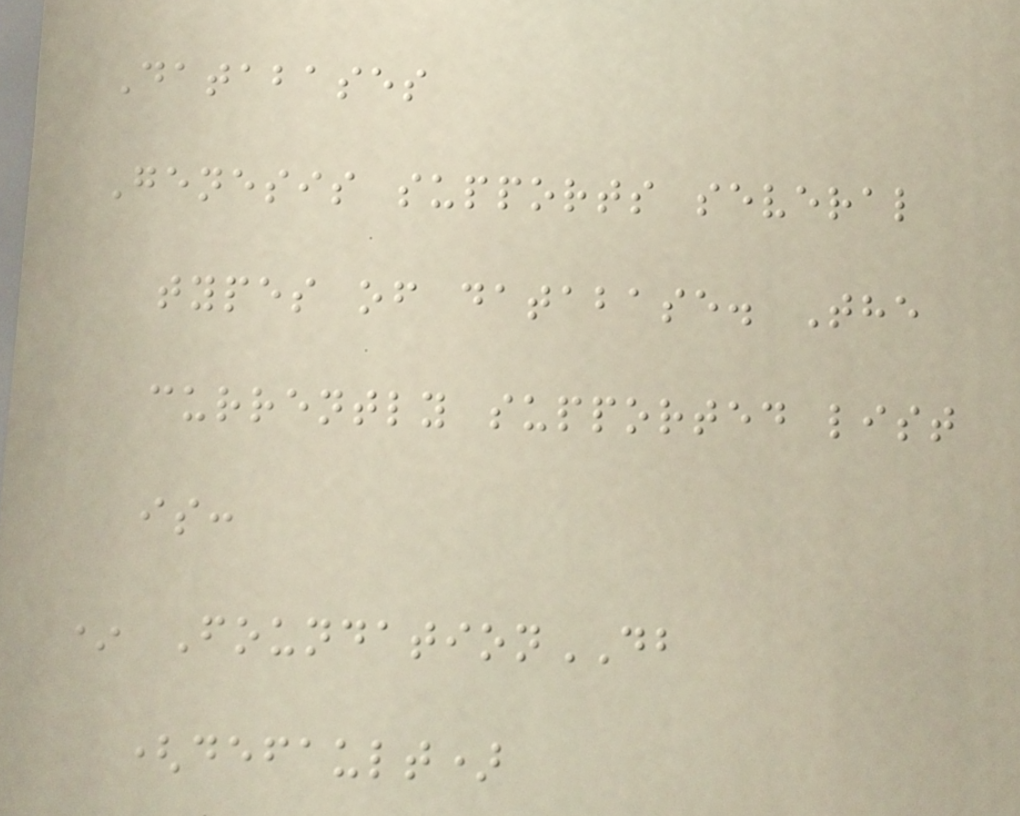Databases
Genesis supports several
types of database. The
currently supported list
is:
* FoundationDB
(default)
